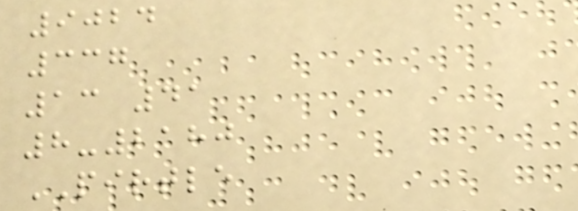9024
337
13 41
8-2180
PIRTLE
